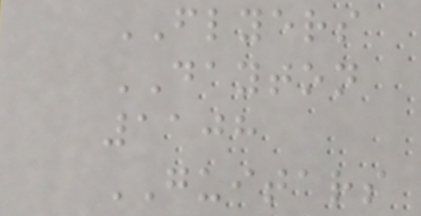FLYERS
DAYTON
1108
GUITARS
